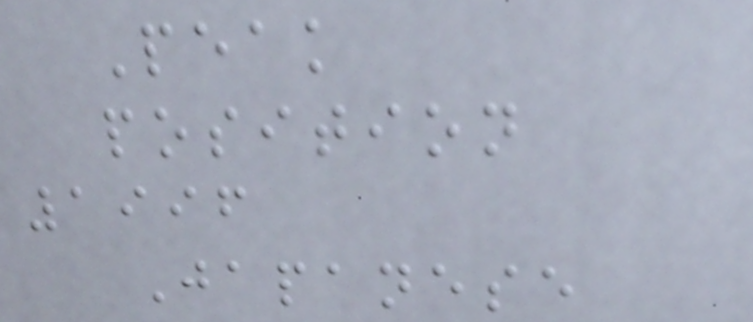Peak
position
1996
Japanese
